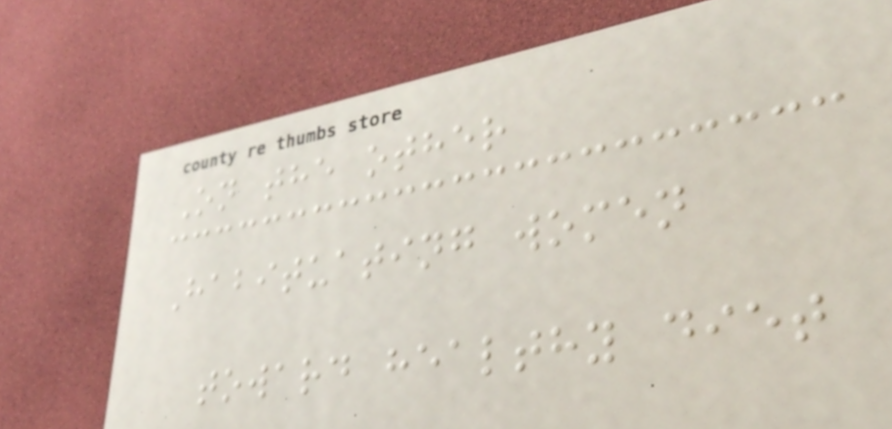On the other
Habituating women
toward healthy diet
